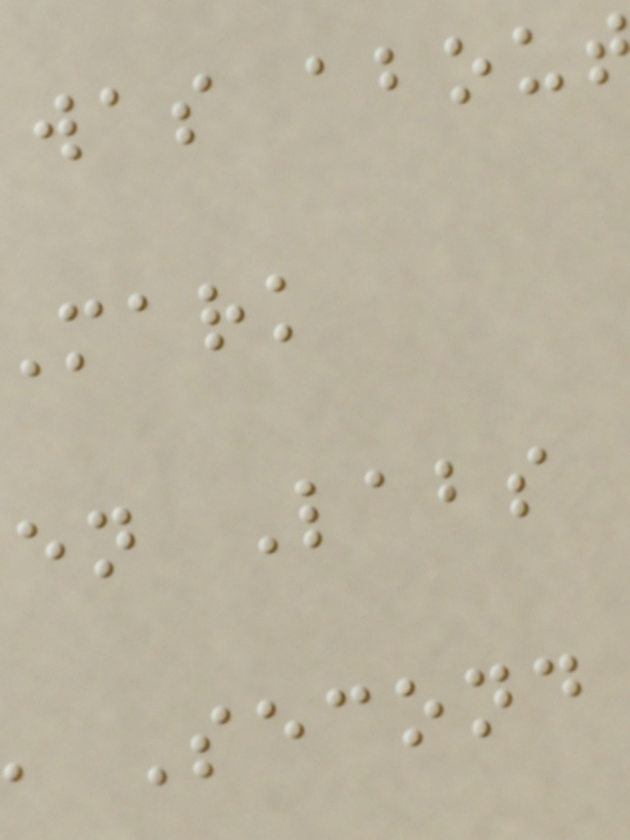was abou
mark
en Labs
Second
